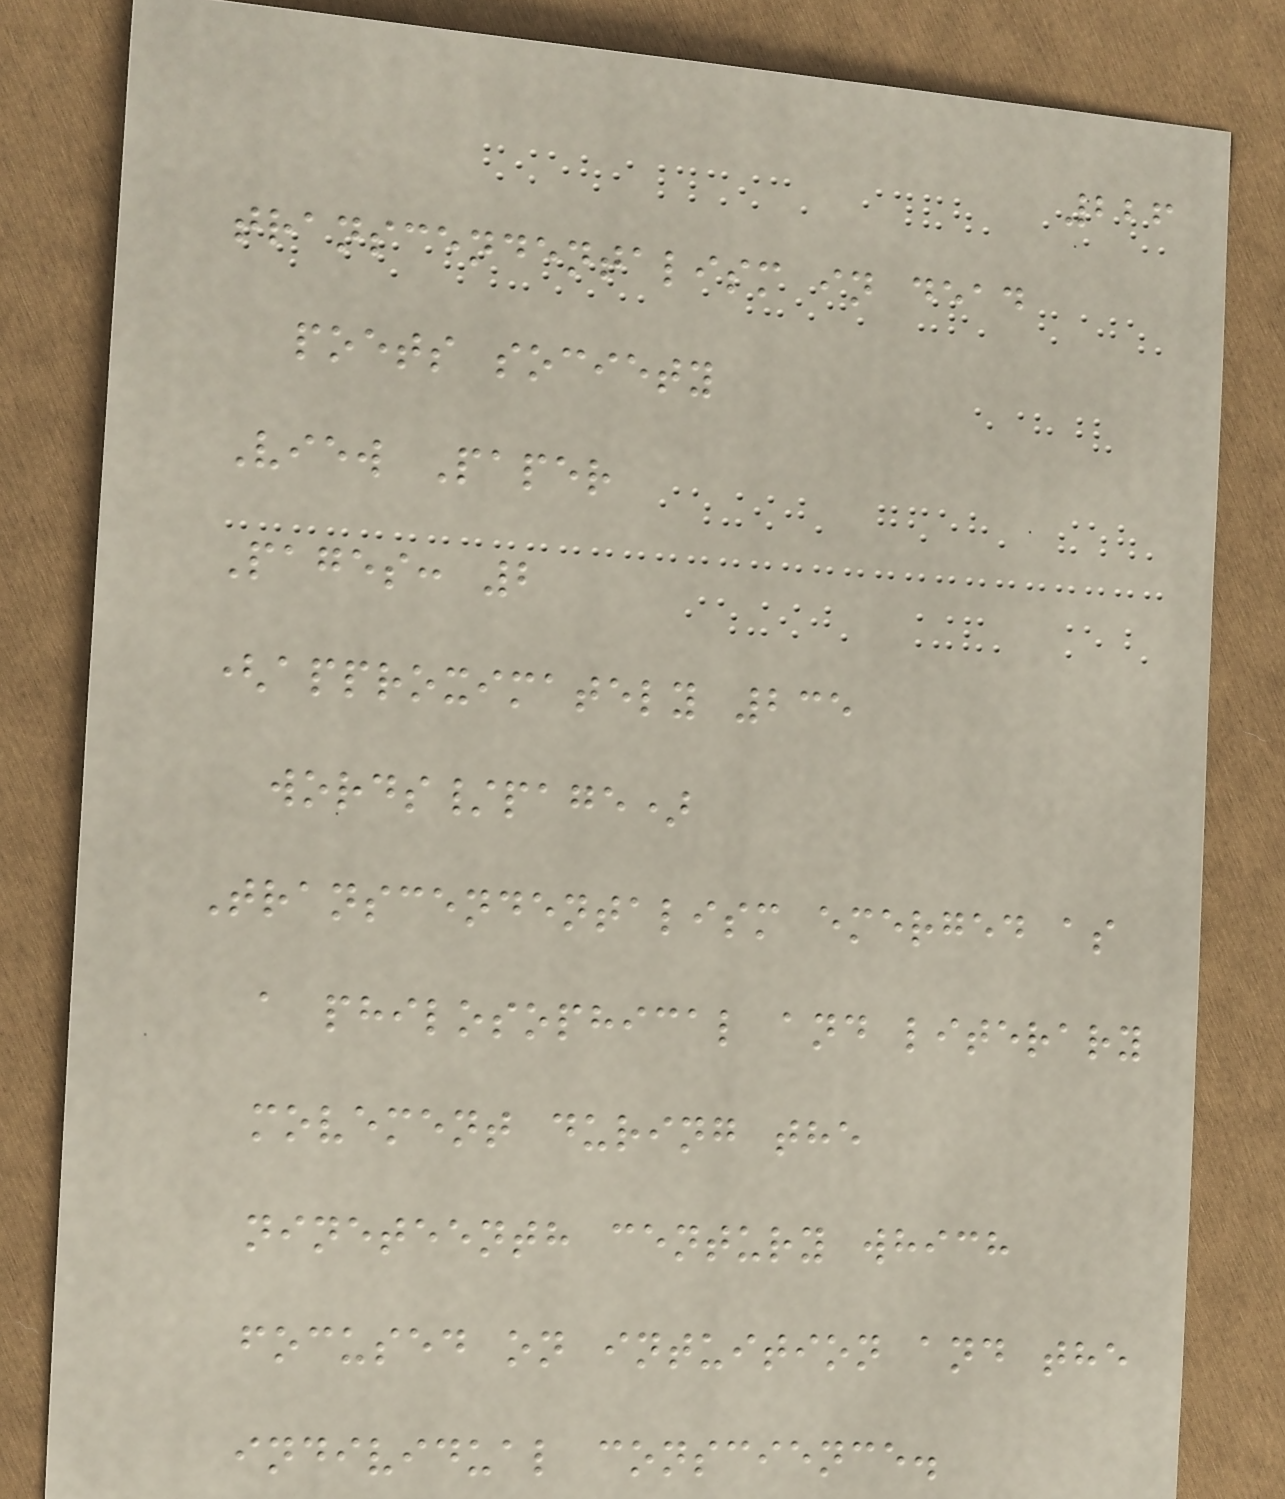226
transcendentalism in dead
poets society
View Paper
Pages: 2
(approximately 235
words/page)
Transcendentalism emerged as
a philosophical and literary
movement during the
nineteenth century which
focused on intuition and the
individual conscience.
